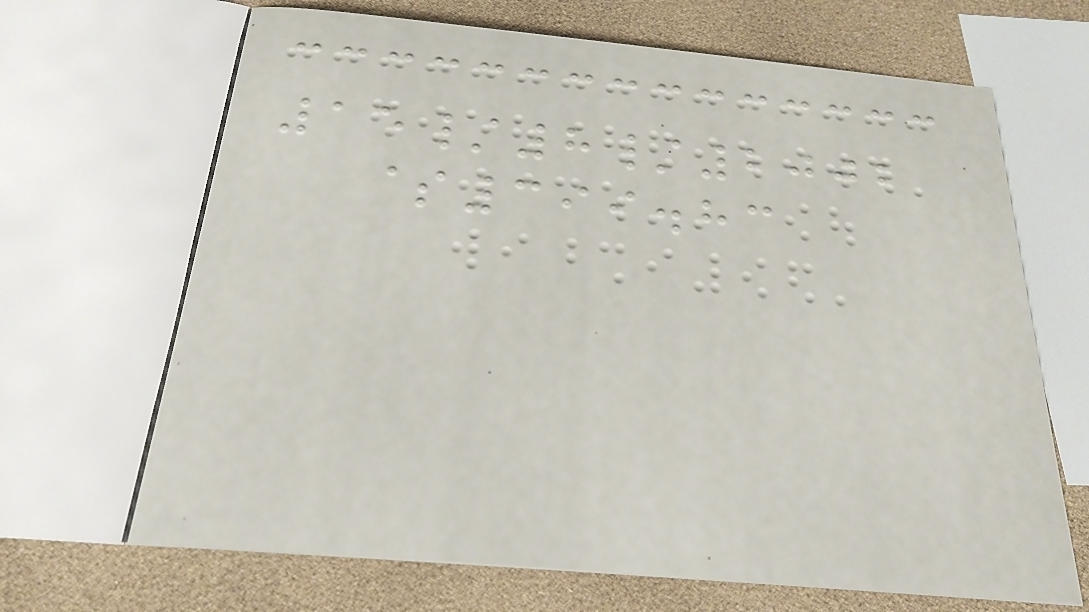15/8/2002
$399.83
